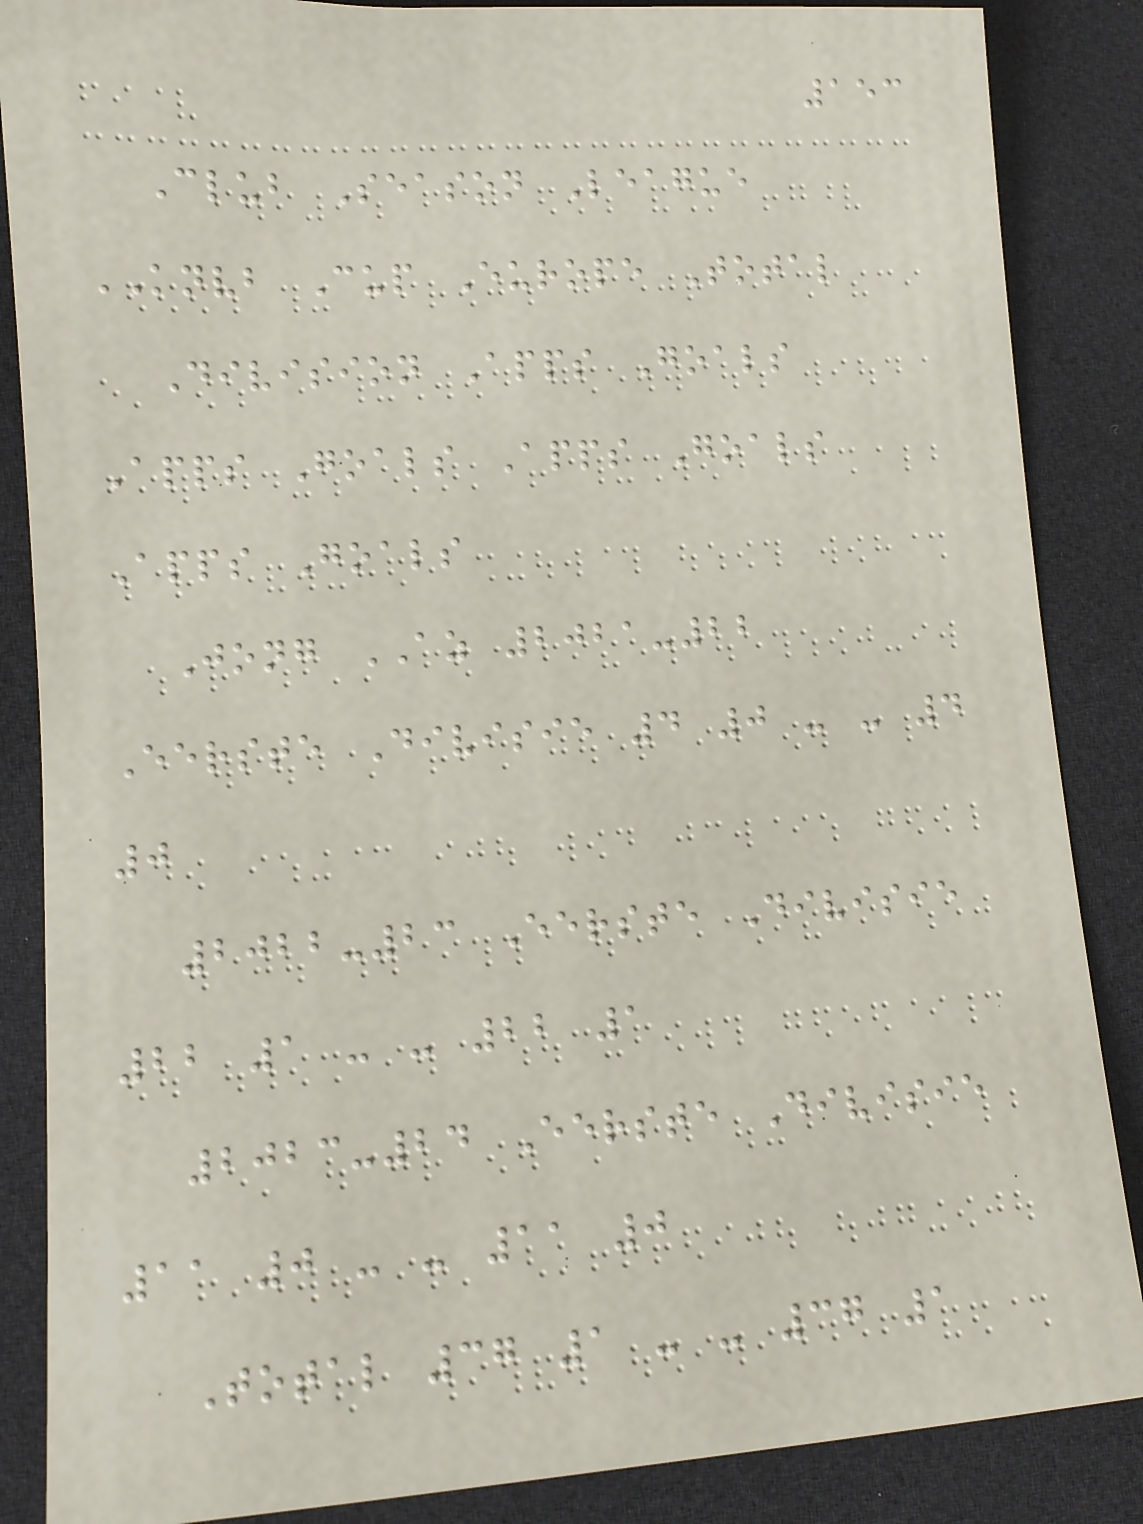153
Club Season League
KNVB Cup Europe Total
Division Apps Goals
Apps Goals Apps Goals
Apps Goals
Jong AZ 2021-22
Eerste Divisie 4 0 - - 4
0
2022-23 Eerste Divisie
22 1 - - 22 1
2023-24 Eerste Divisie
11 0 - - 11 0
Total 37 1 - - 37 1
